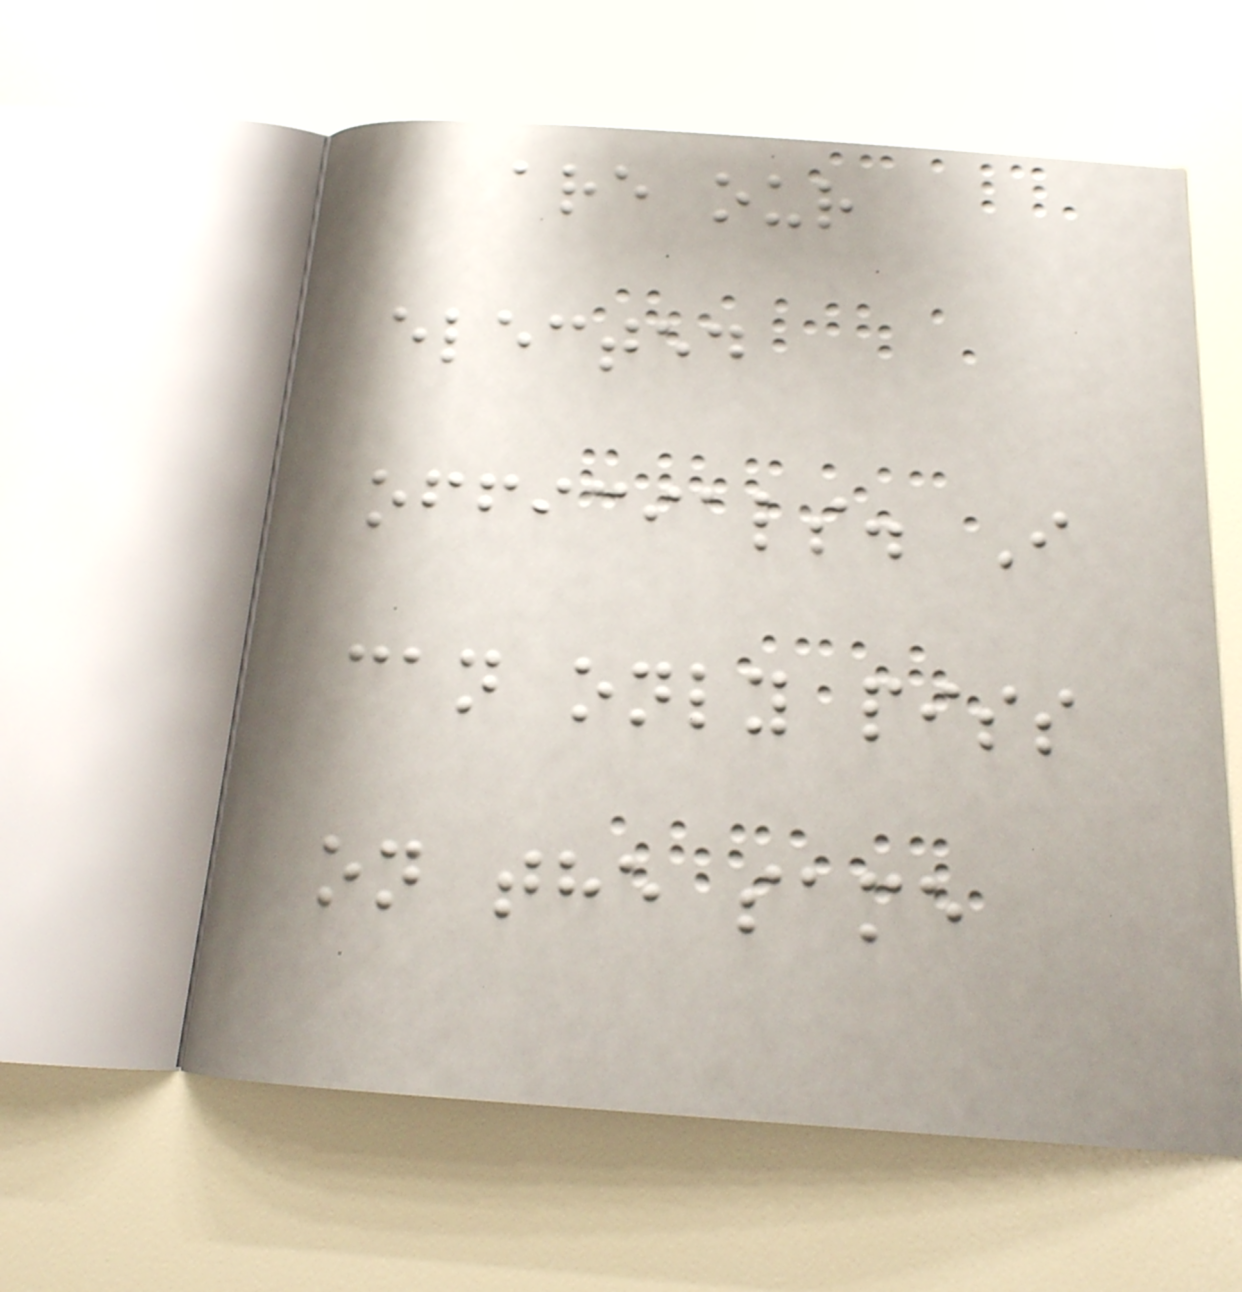are our
elected
officials. I
can only piss
on the same
